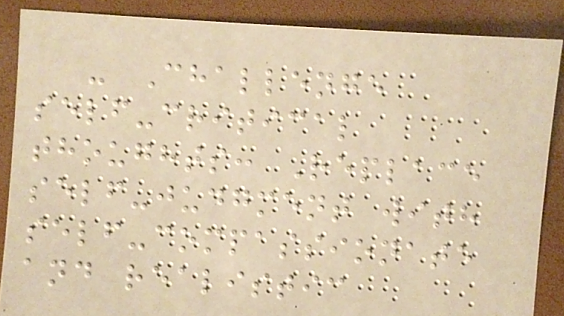- Challenge
self-critical
thoughts: Replace
self-judgment with
self-compassionate
and realistic
